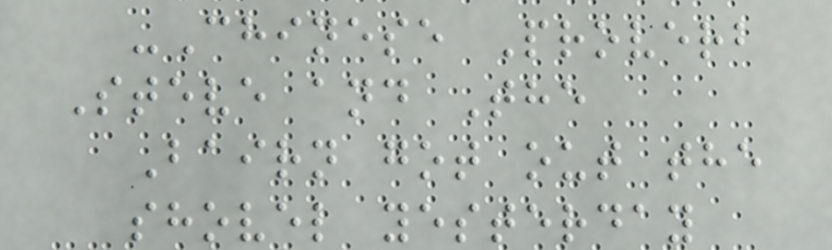-Chinese Proverb
Steve and The
Bairn got out the
shovel yesterday
